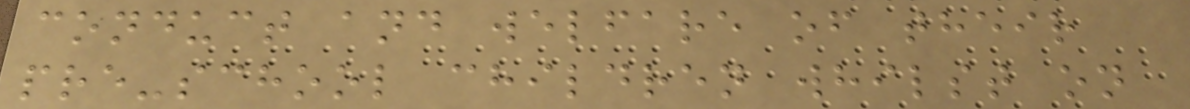conduct and welfare of their
pre-school children whilst on
